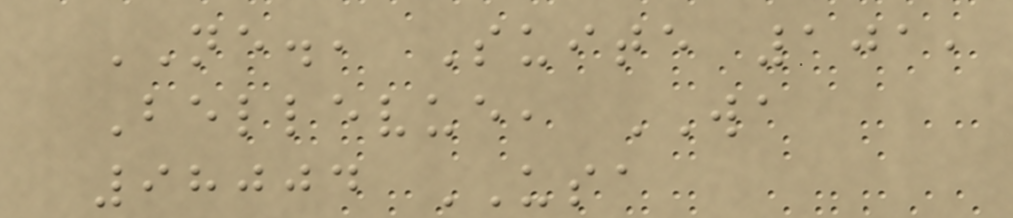NE., Suite 101,
Bellevue, WA
98004 USA
